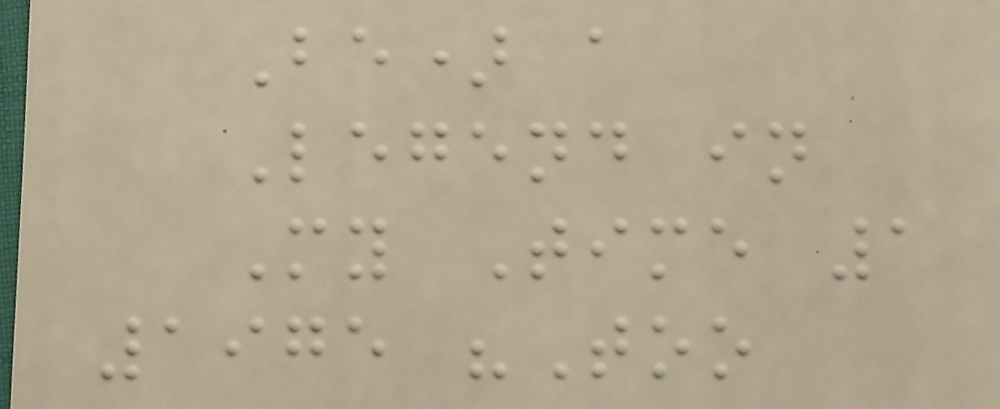Be) a
Legend in
My Time 1
1975 "Too
